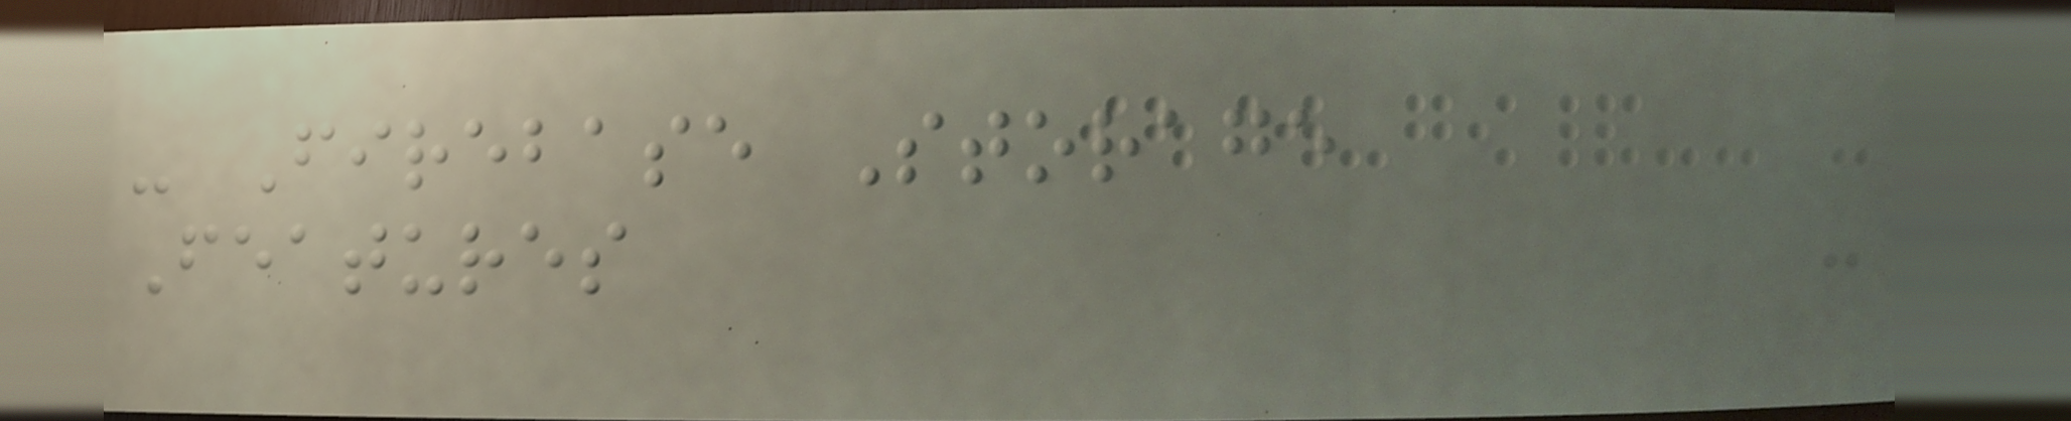- Firebase Storage
Features
